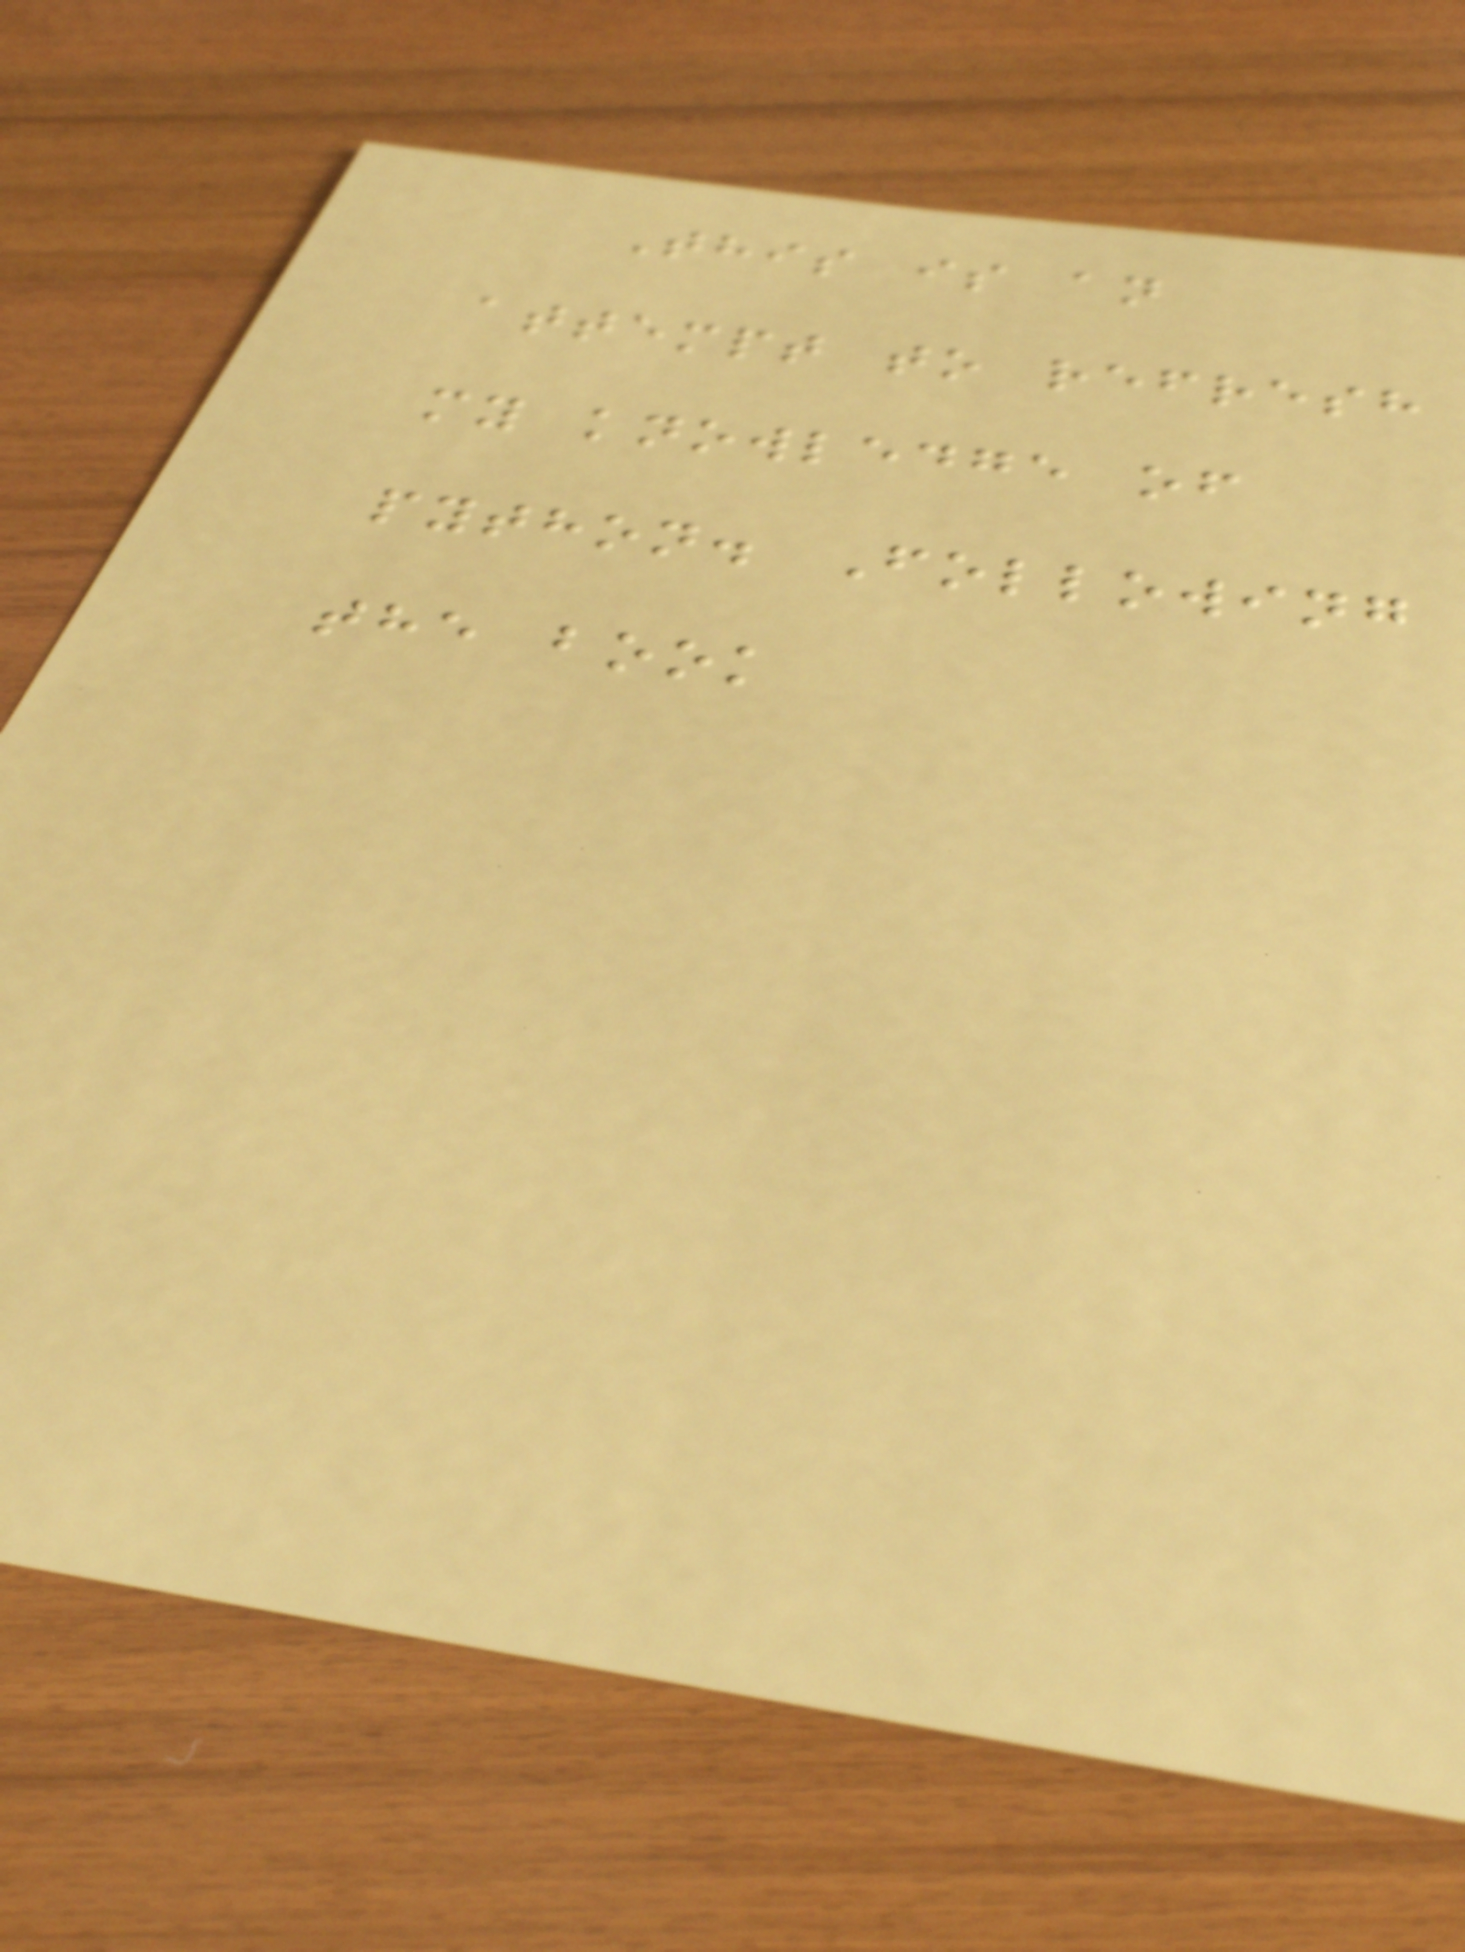This is an
attempt to refresh
my knowledge of
python. Following
the book
